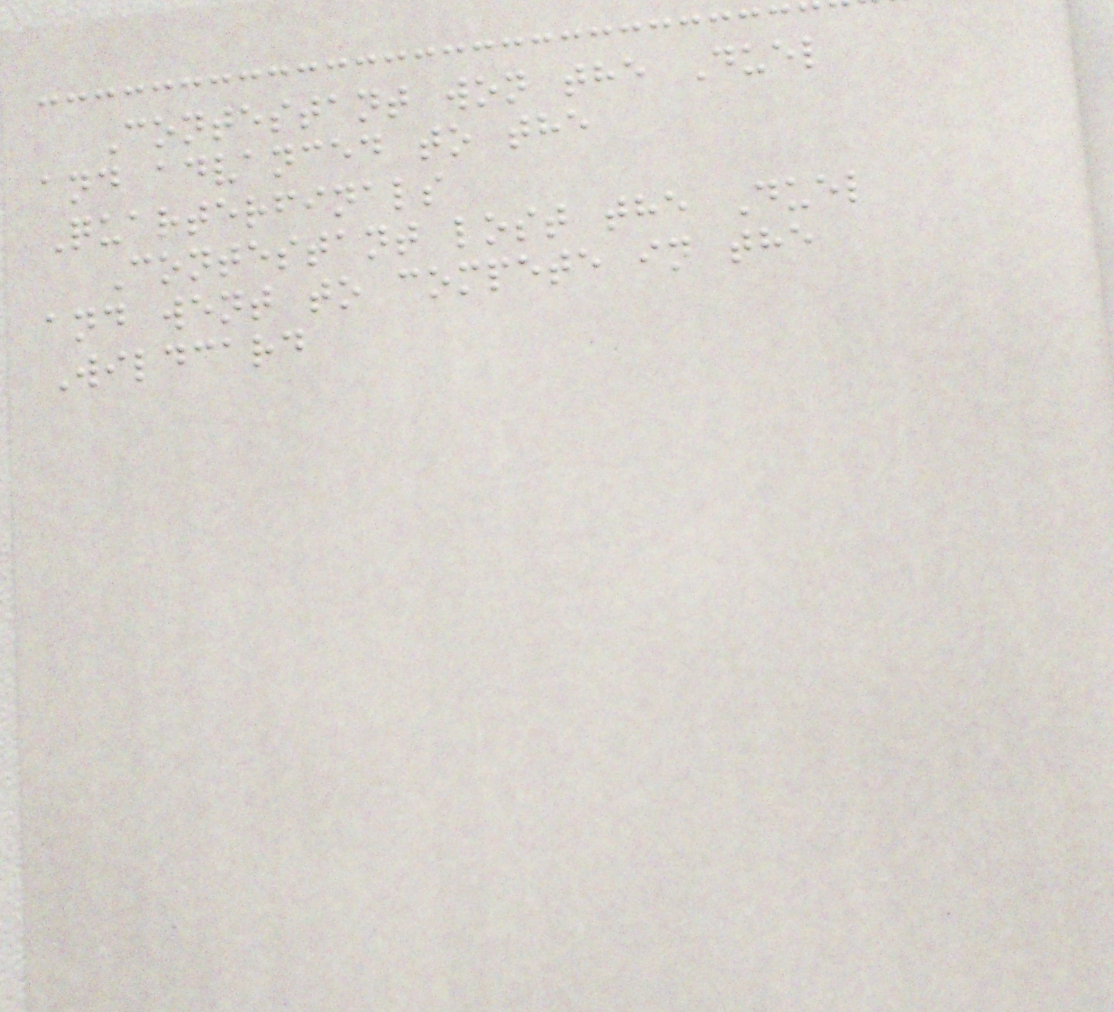Contestant won the Duel
and advanced to the
Quarterfinals
Contestant lost the Duel
and went to compete in the
Wildcard
